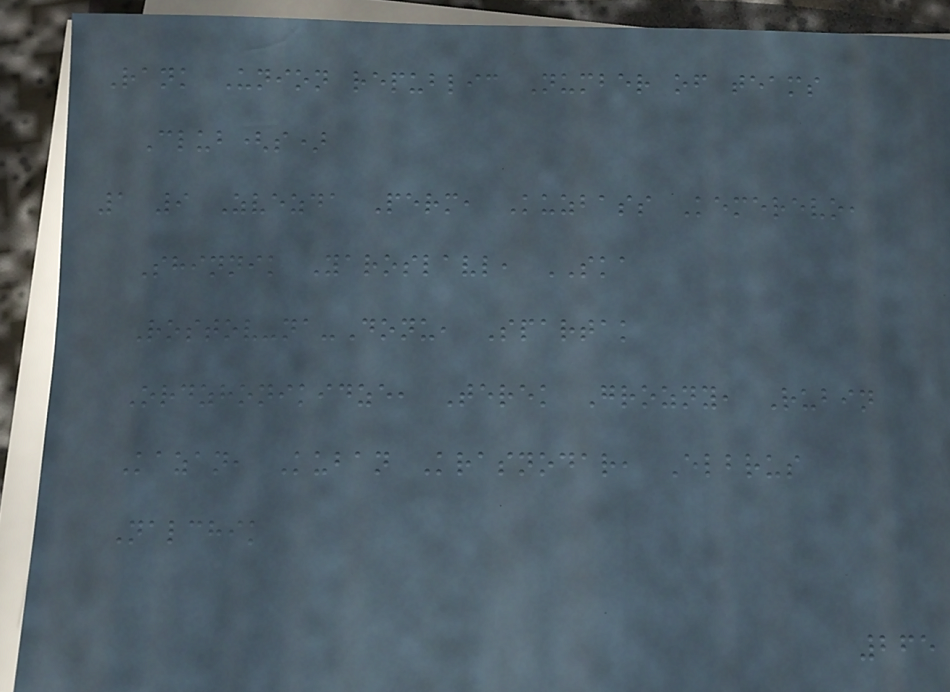Rank Union republic Number of teams
Club(s)
1 9 Zvezda Perm, Kuzbass Kemerevo,
Shinnik Yaroslavl, SKA
Rostov-na-Donu, Spartak
Ordzhonikidze, Terek Grozny, Rubin
Kazan, Kuban Krasnodar, Elbrus
Nalchik
265
